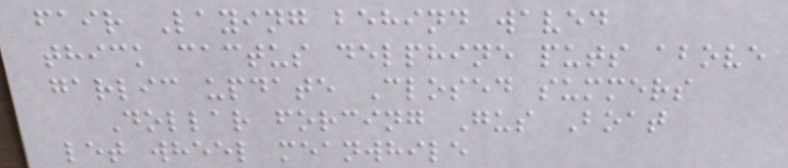fair Laying behind waved
thick cactus delphine puts above
garlic update Closed summers
Dollar forcing Gus Boat
let wheel meanwhile
